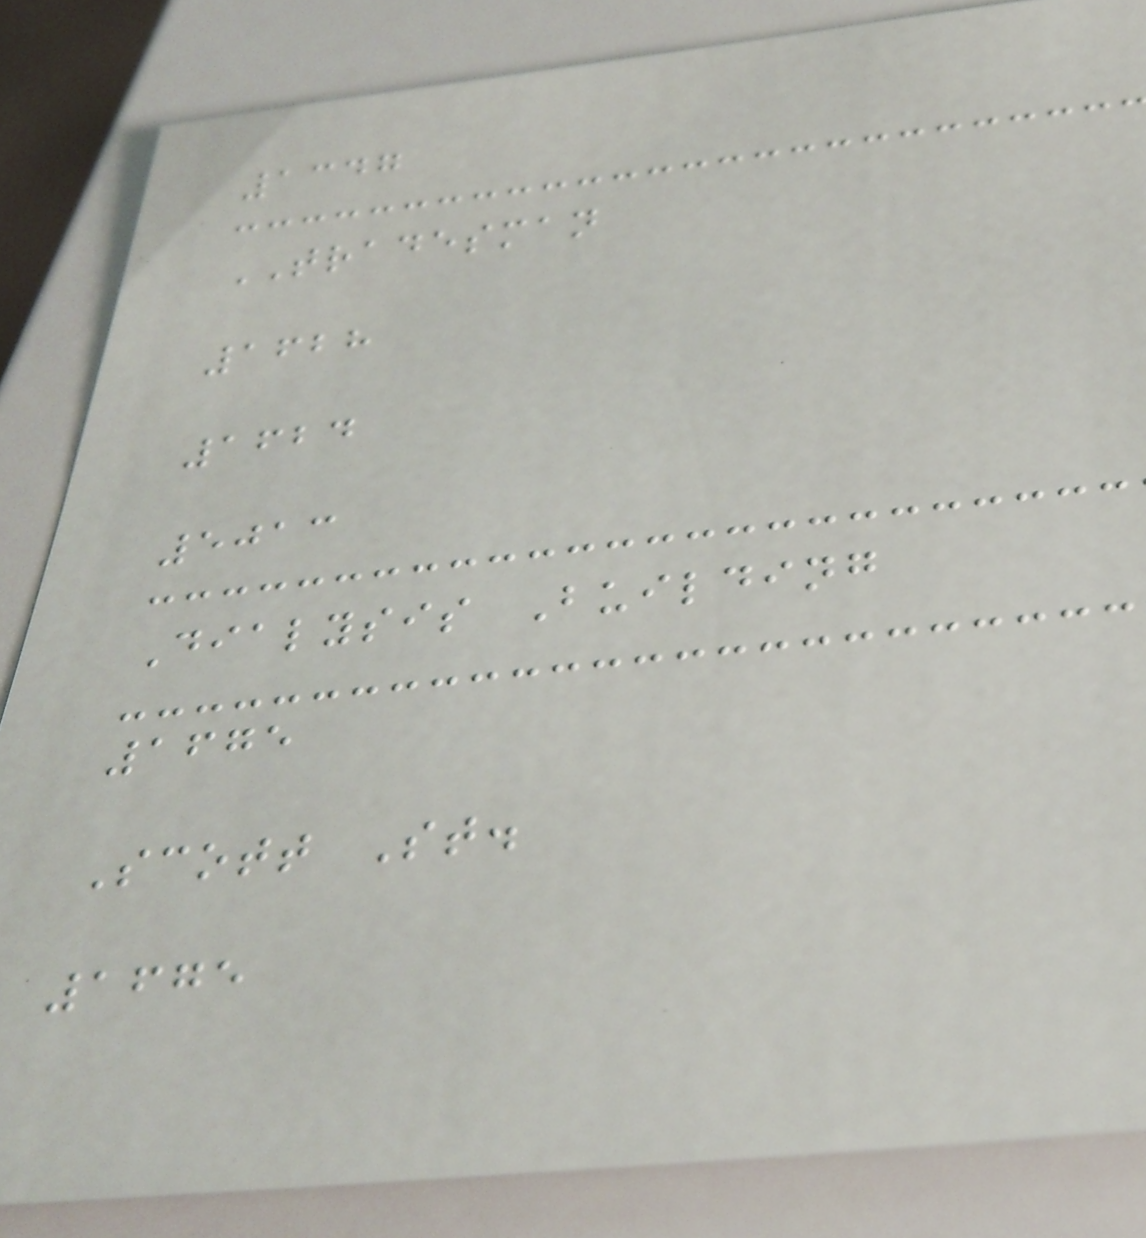1347
TRADESMAN
1628
1624
5013
Dialysis Building
1675
Scott St.
1675
